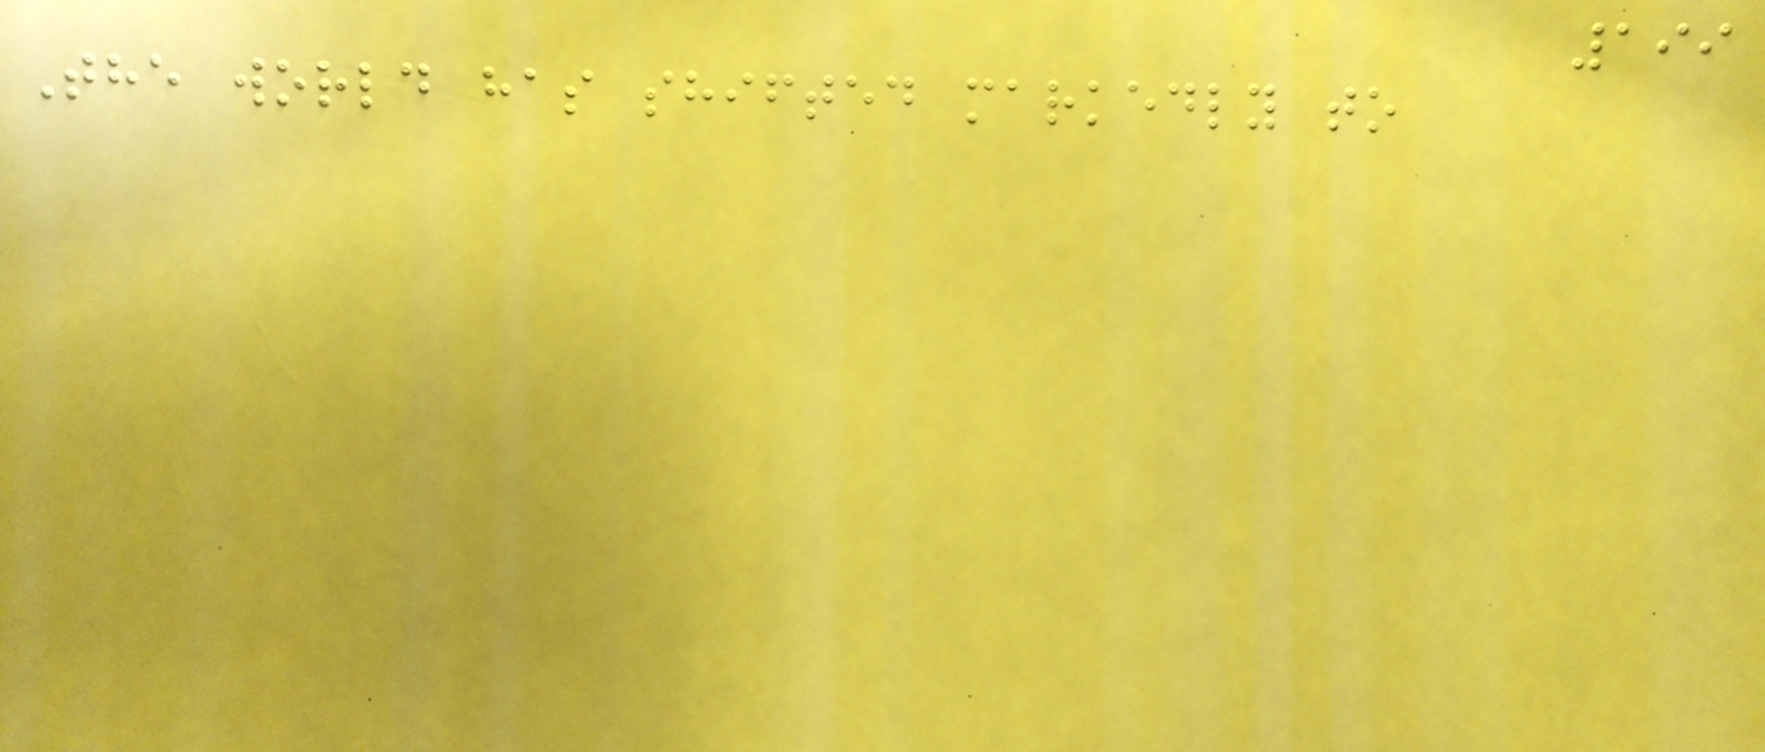199
The world has shifted markedly to
